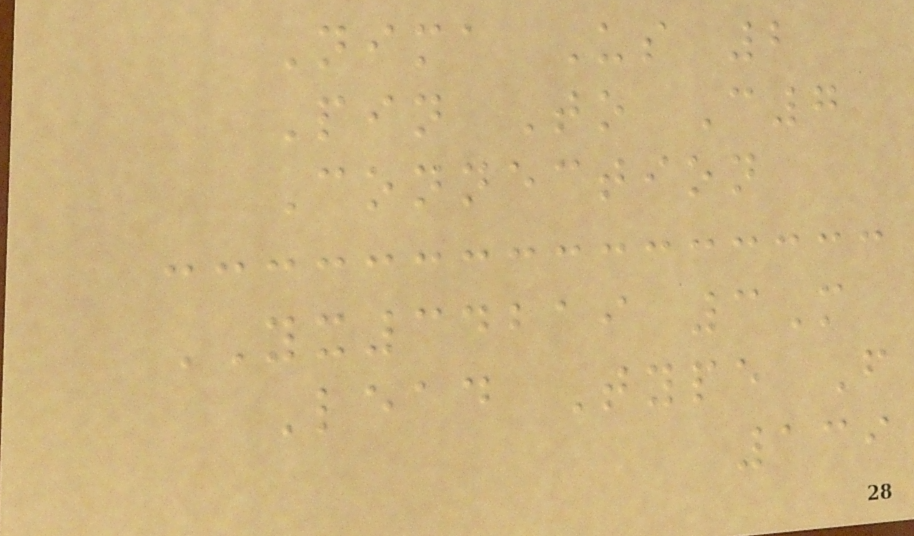Nima Us 2
Pin To C7
Connection
YX34219 3M
Lead Type F
139
